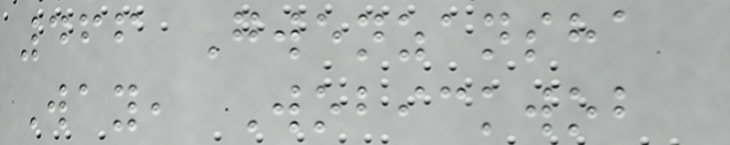466 Gwenzansha
Way, Wobickwob
